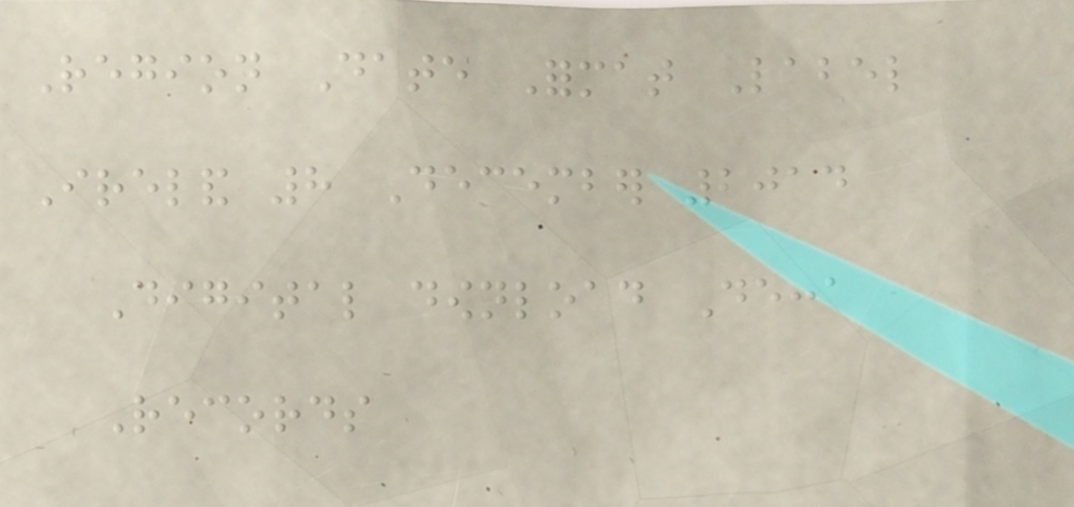Region Date Format Label
Ireland 8 December 2014
Digital download Decca
Records
